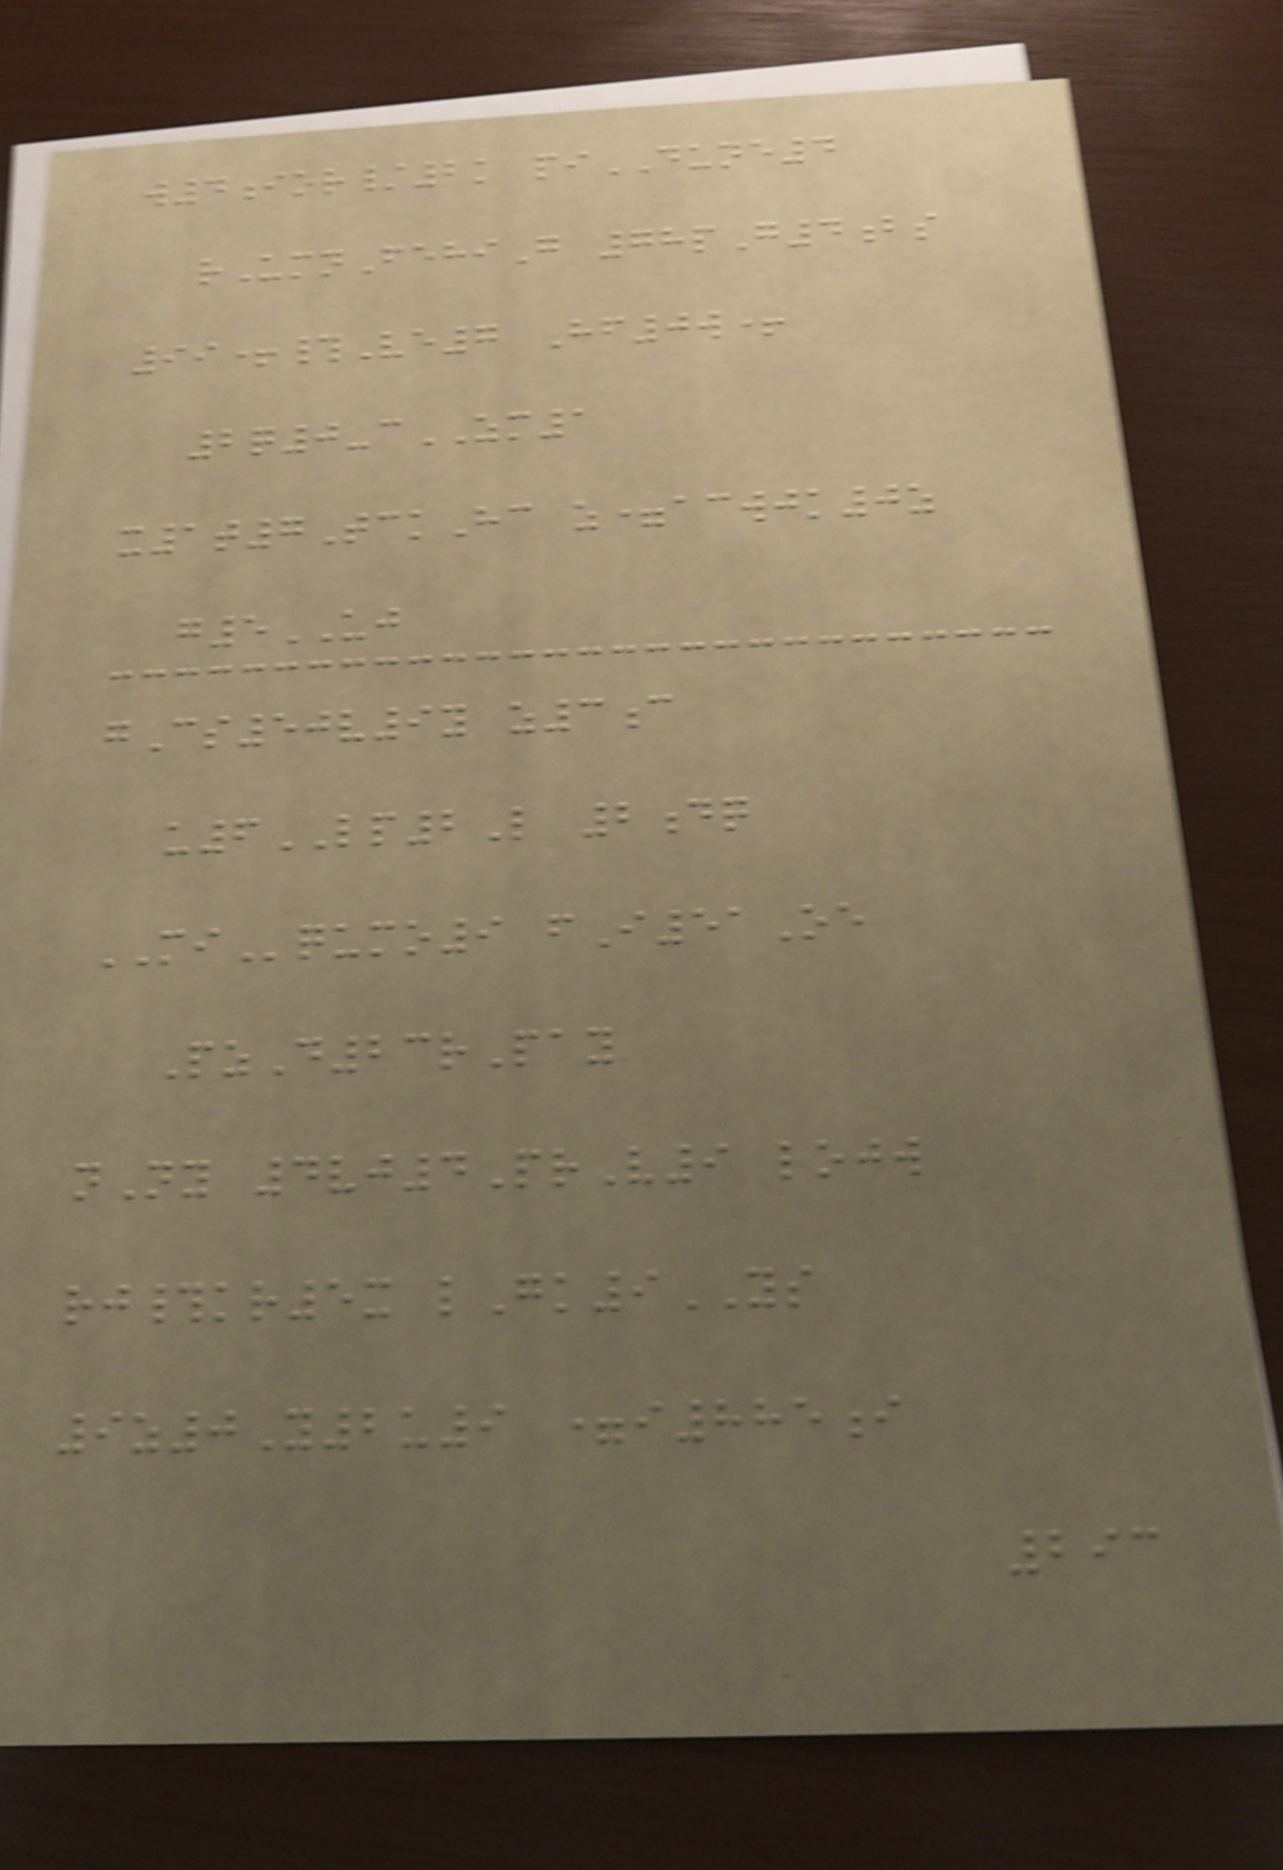w4ior/2k piDUNE4
rUmnFehiG 78pG4bs
99+#Ve7 Hf0w+
2q0-cZM1
x1t7TckHc z=acwjk0z
g5UJ
gCs50v9y z3c
u6LP2L 2dq
MIqumo9 fI51Oe
PzD23rPay
nNy 4vj4PrV9 lojw
rj#kr5x lGk9YS
9z0Y2u9 =i885i
293
